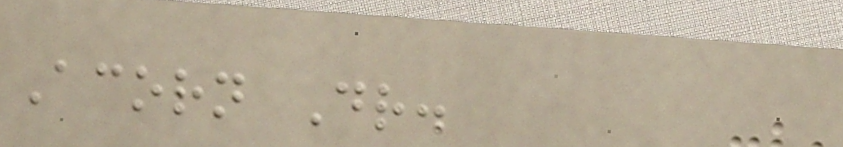Acorn Dr.
